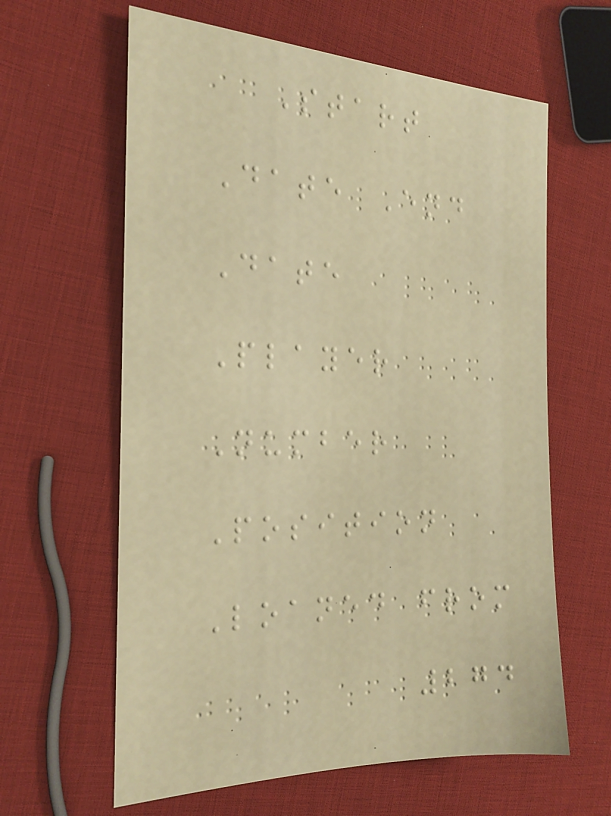Start
Date End
Date
Player
Number
Position
Loaned from
274
